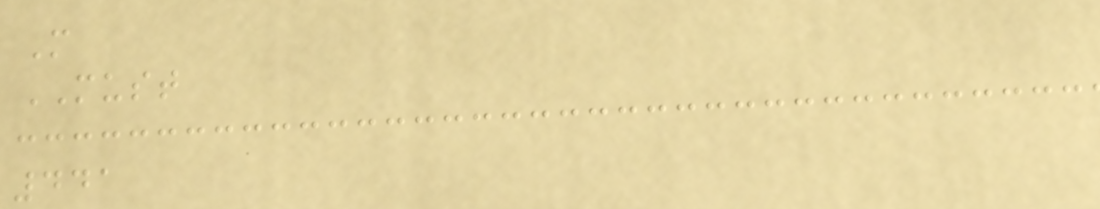M
MUST
441
